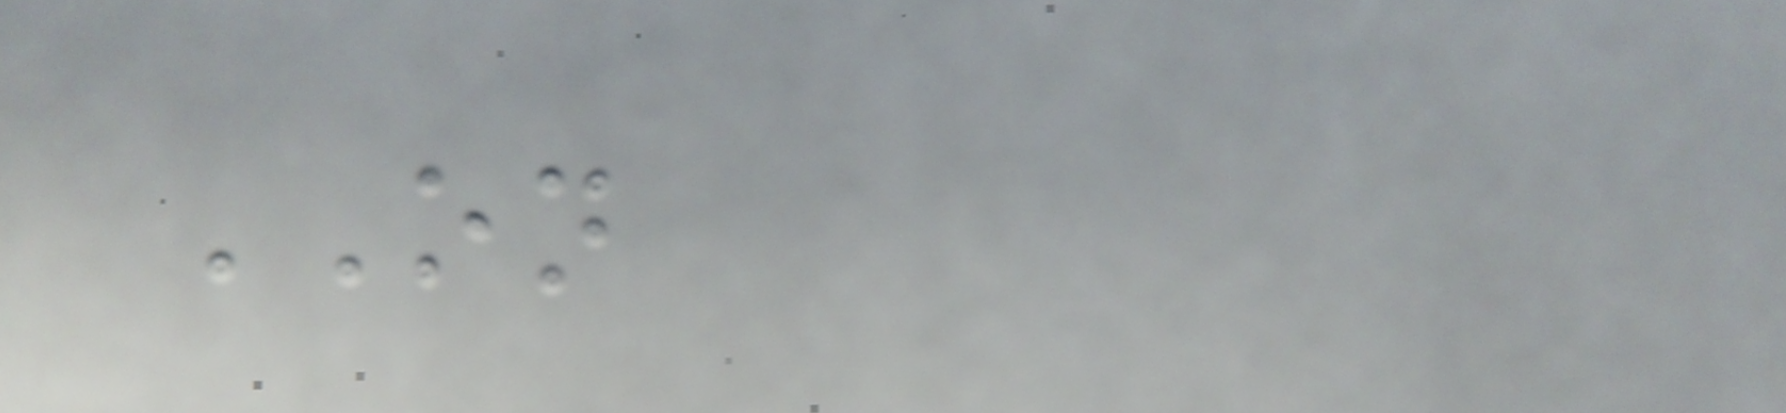ON
